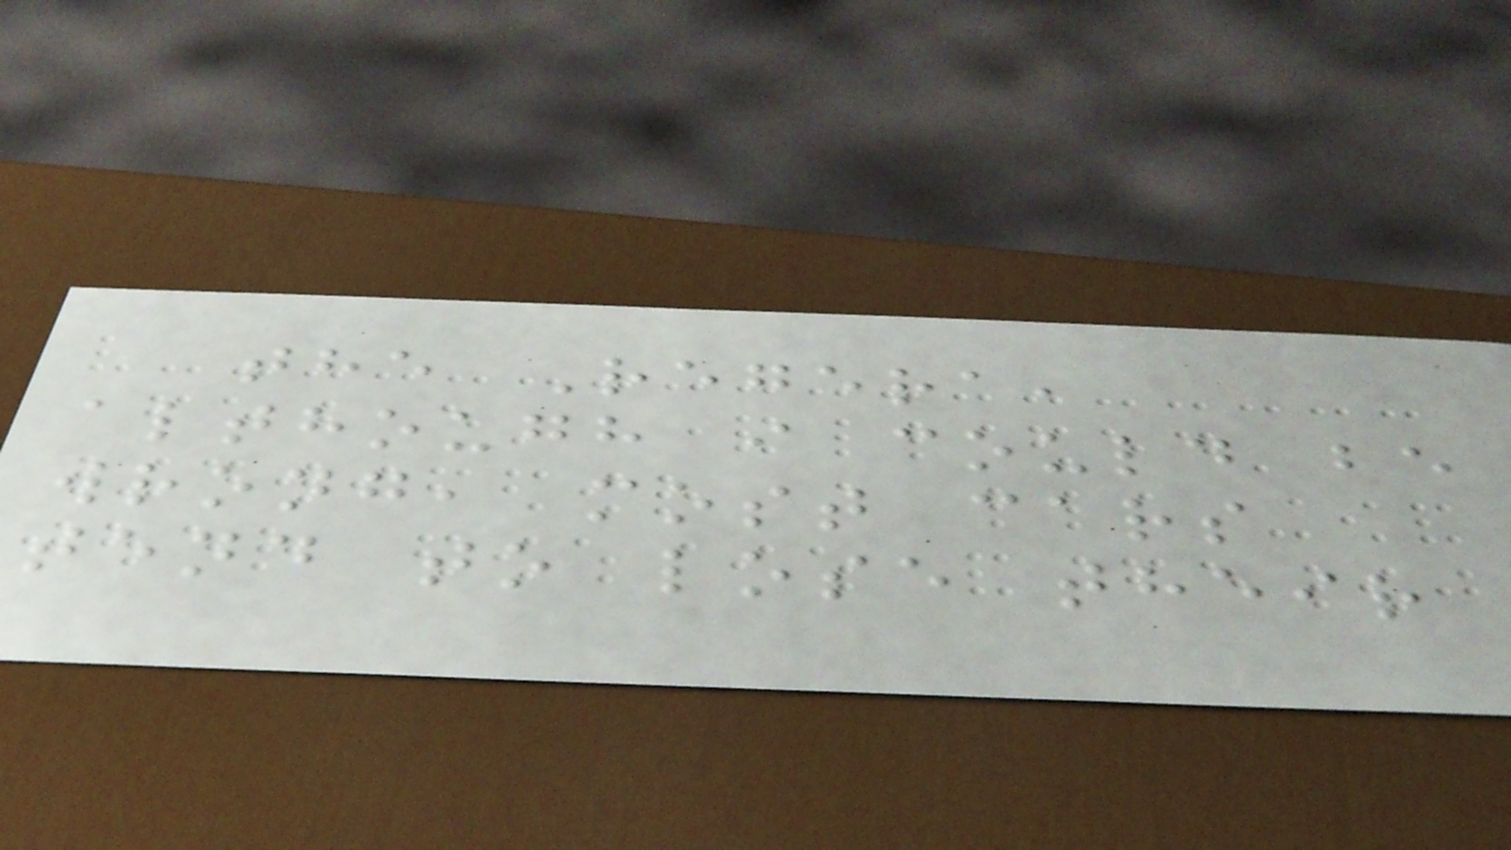the Regera,
although i could be
wrong, most cars
tend to lose their
